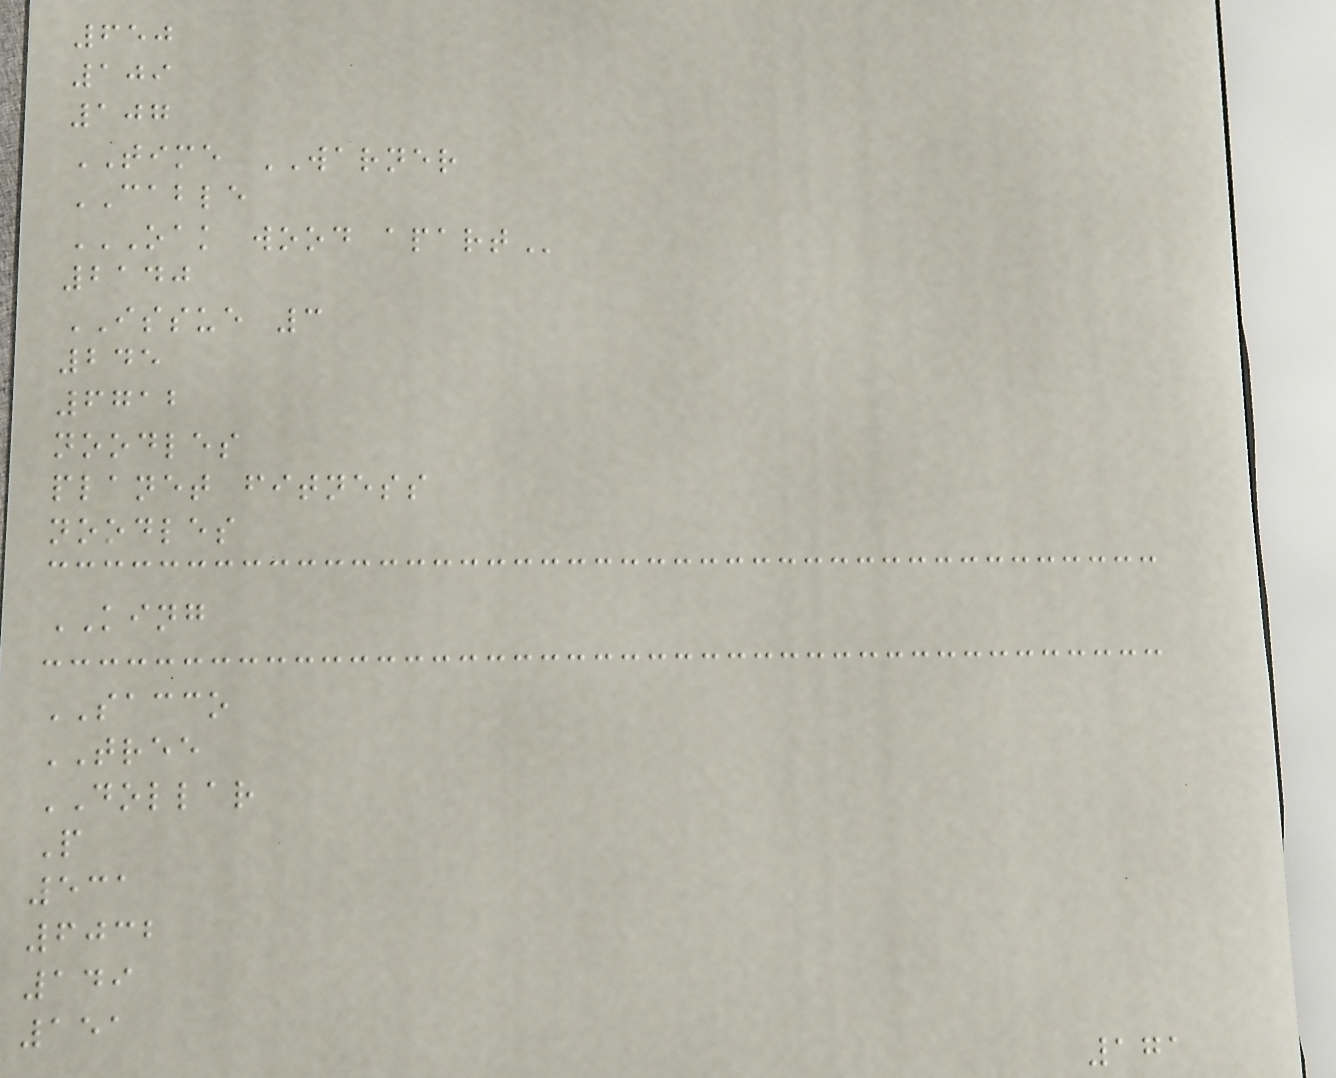650
109
107
TIME WARNER
CABLE
OAK WOOD APART
2140
ISSUE 3
245
6712
noodles
planet fitness
noodles
KING
SACCO
TREE
DOLLAR
P
531
6032
149
151
171
